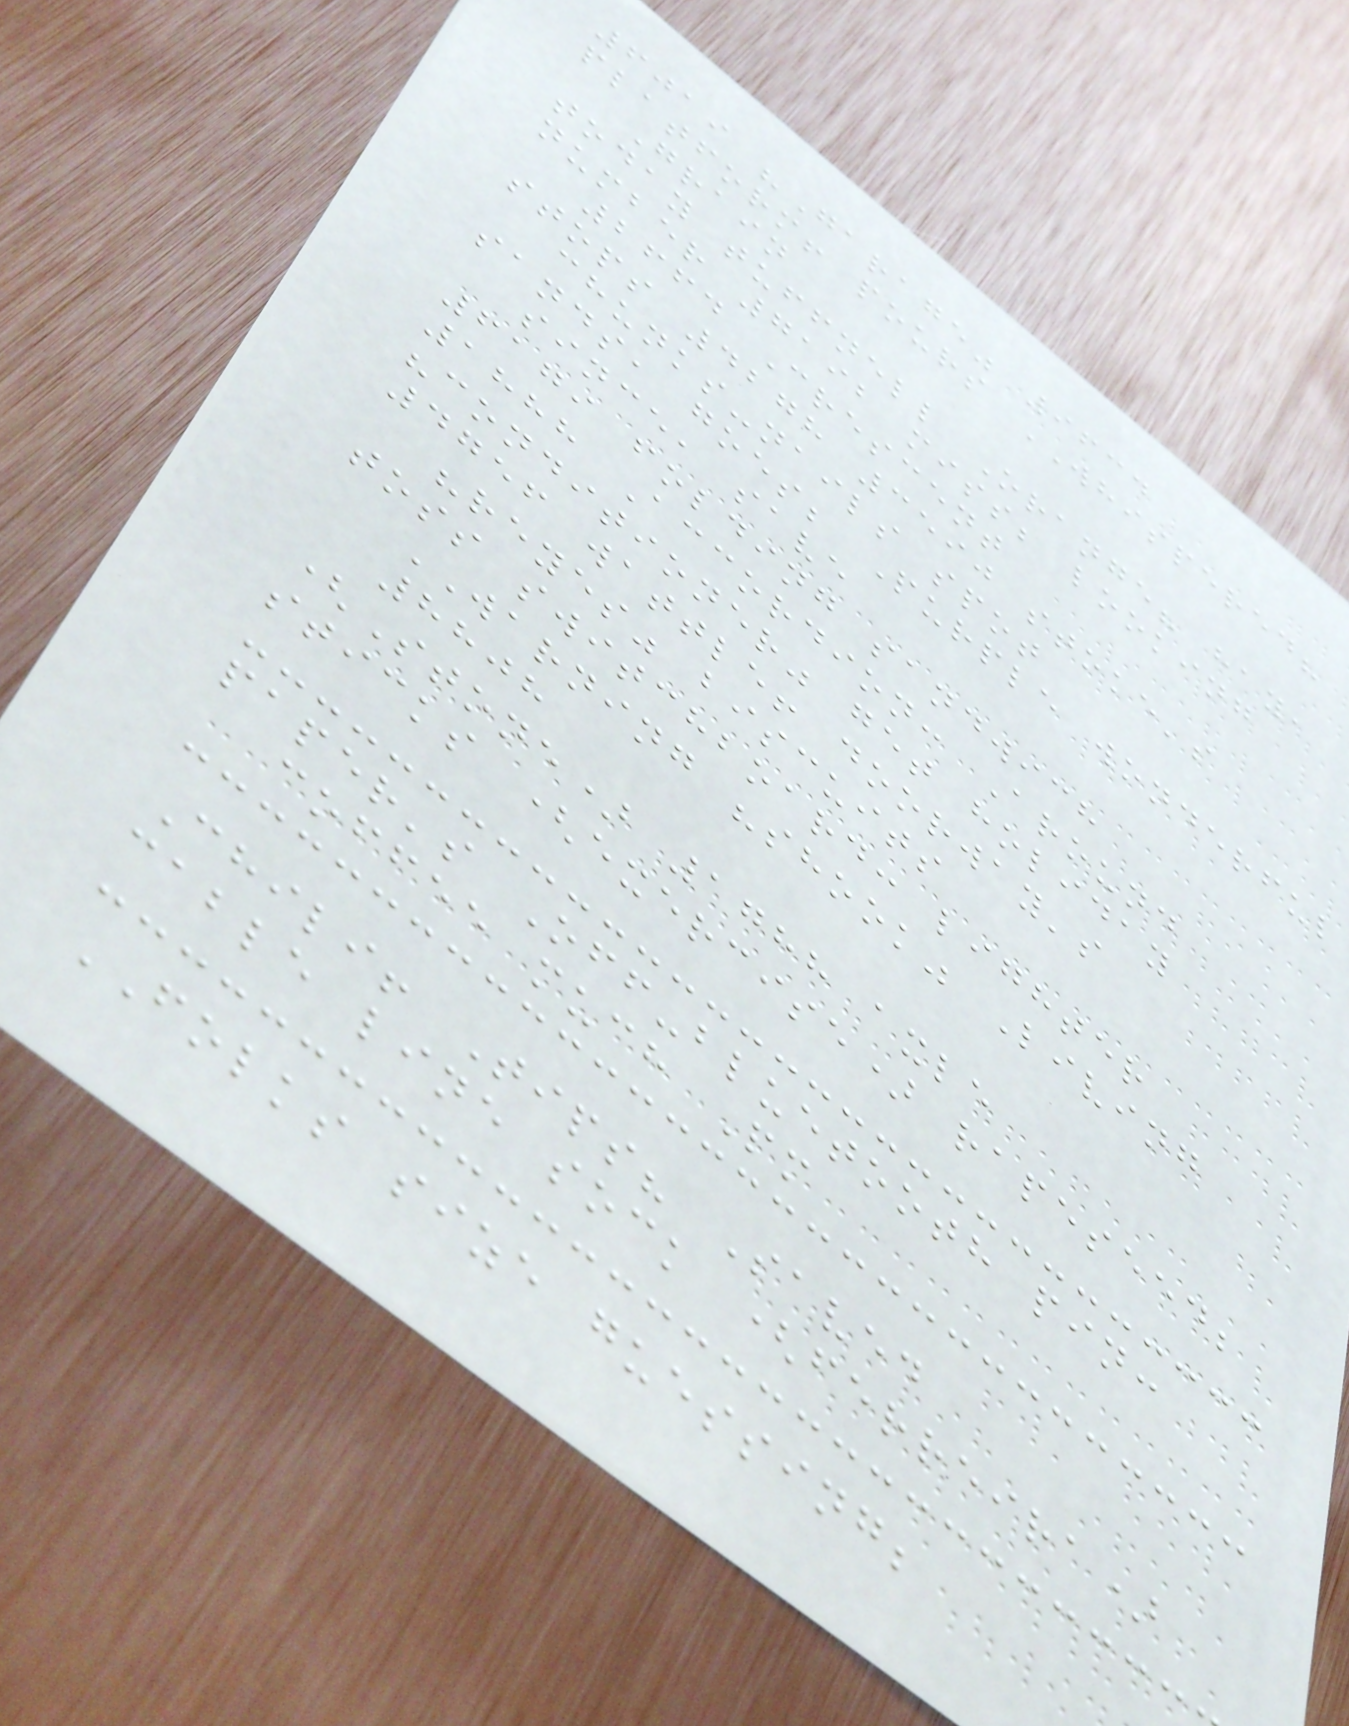6019 "Garage" 9634
platform! pours WHISPERED?
Grain
today tuffnell Orange? hay,
number 7192 miss; looking
2664 Crescent
stops 4278 3590 stoke's
chunks-nails spot
sands, goes; Purple wonderful
since, save
6179 folding sandwich
1888 Accordion: Around
"conditioner" get holiday
4756 wattle! doorway's
"reyes" biscuits
toss switchboard: lighter
WARNING "shook" Living
8808
(Stone) 1788 axle
sticks (exercise) rapeseed;
paper's Off-bluetooth pin:
coffee much Pm
Chili! Tips? Saved
cable line sock (ferreira)
FOLKS size guessing;
